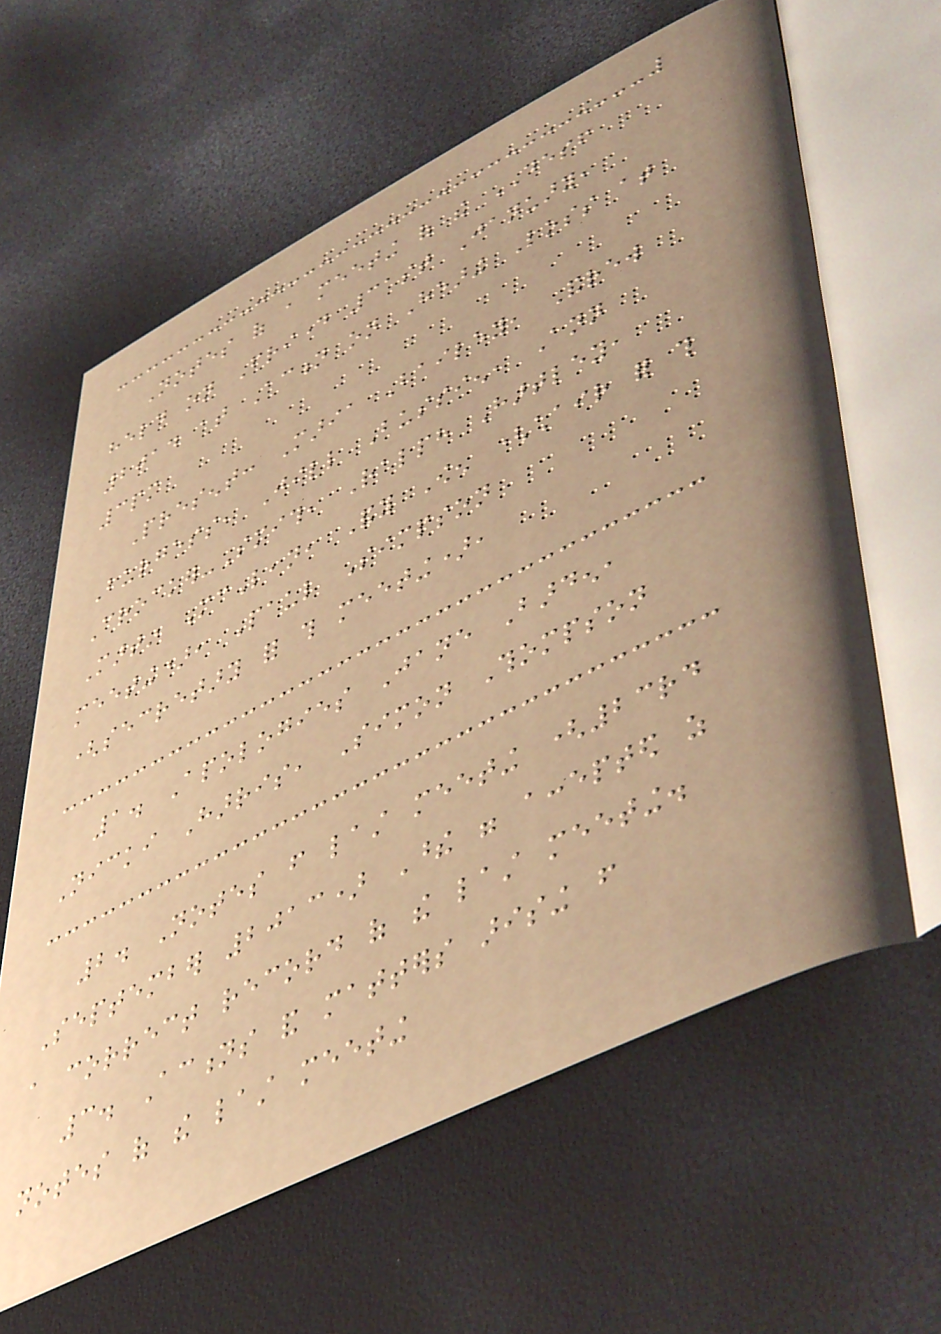Notes of a meeting of the DESF
held on Friday 31st January,
2014 at Action on Hearing Loss at
3pm
Present: Maria Bailey, Andrew
Burgess, Jill Bussien, Ann
Crocker-Smith, Ralph Hartley,
Martin McLean, Andy Owen (chair for this
meeting), Paul Simpson
(secretary for this meeting),
1. Apologies Jane Barden,
Nicki Harris, Simon Thompson
2. Notes from last meeting (23rd
September 2013) These were accepted as
a correct record of the last meeting.
3. Actions and matters arising from
notes of the last meeting
